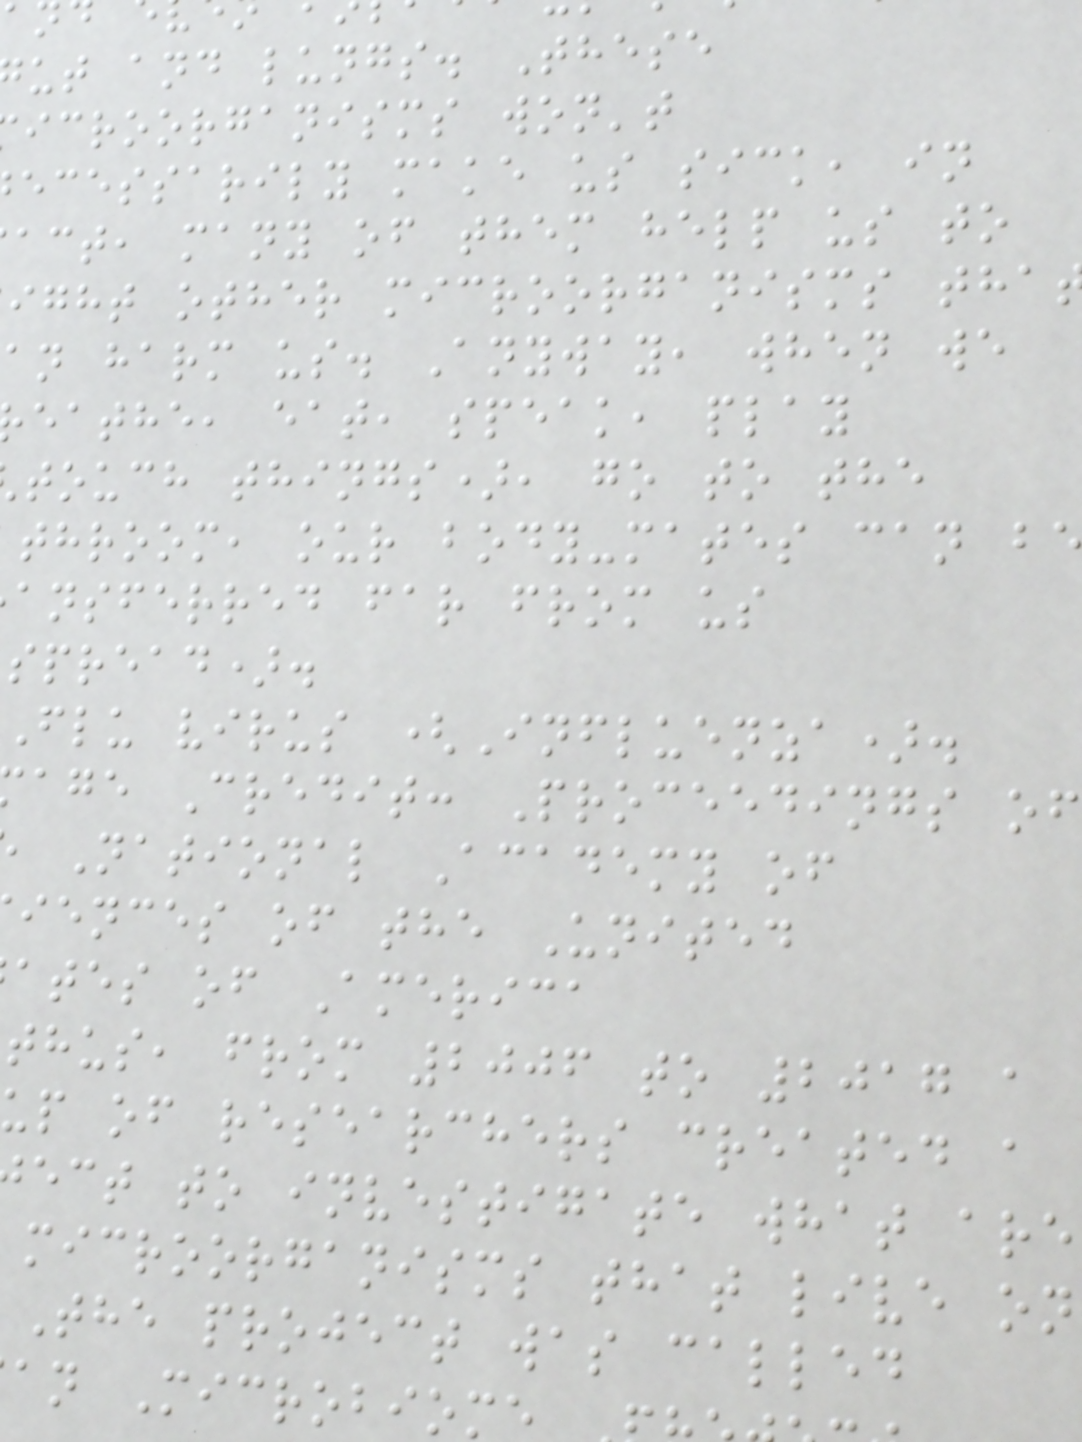ut and lungs. These
icroorganisms won't
ecessarily make us sick, in
act, many of them help us to
ight other microorganisms tha
an harm us. Anyway, when we
eathe, eat, speak, play
touch things), go to the
throom, our body-mates can be
ansferred far from us
spread).
Flu virus (Influenza).
age Credit: Proceedings of
National Academy of
iences of the United
ates of America
thus, from 2006 to 2017 a
up of researchers created a
ect to investigate what are
microorganisms that live on
The project was called
an Microbiom
